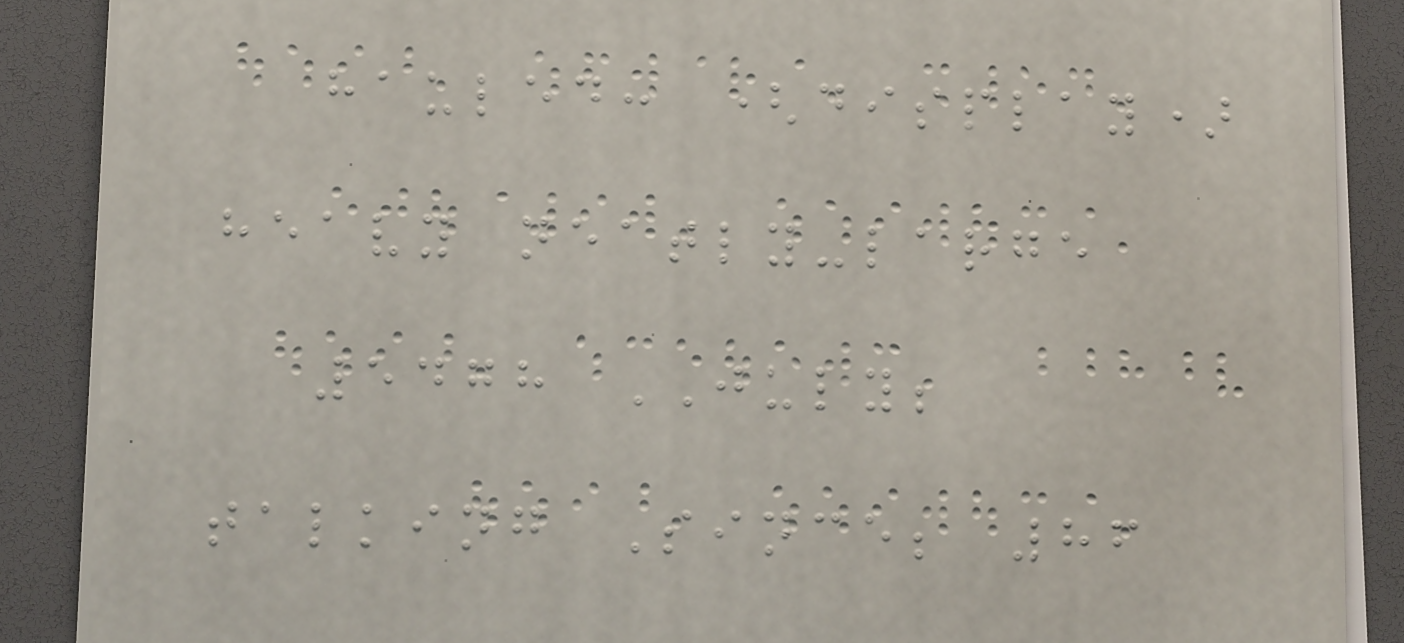hauled: (display)
heavy neatly-large
5478 JULY;
talking Since; 86
